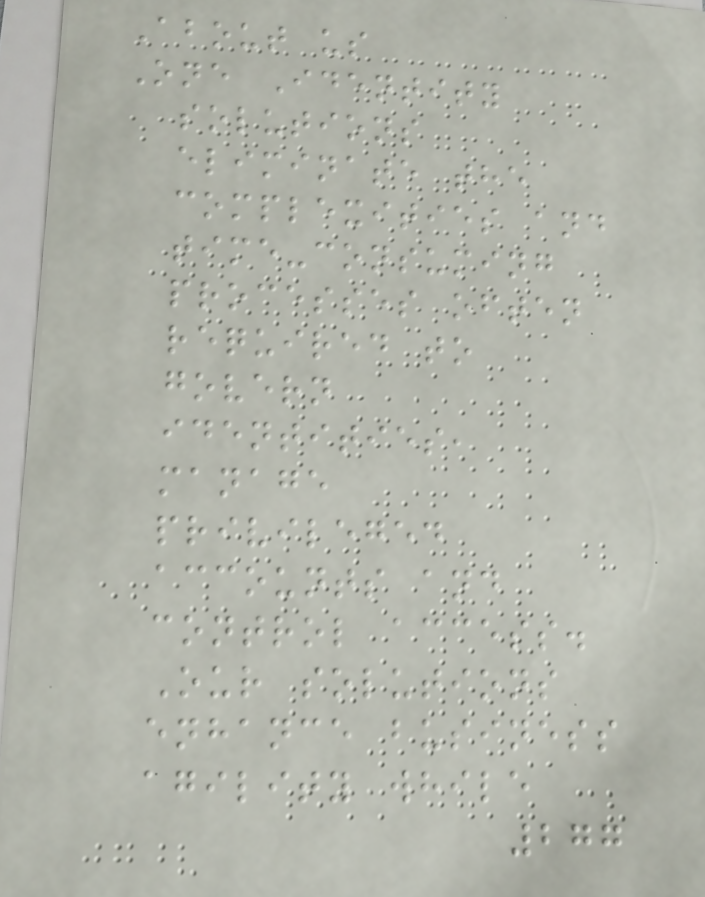About us
One Identity
solutions
eliminate the
complexities and
time-consuming
processes often
required to
govern
identities,
manage
privileged
accounts and
control access.
Our solutions
enhance business
agility while
277
